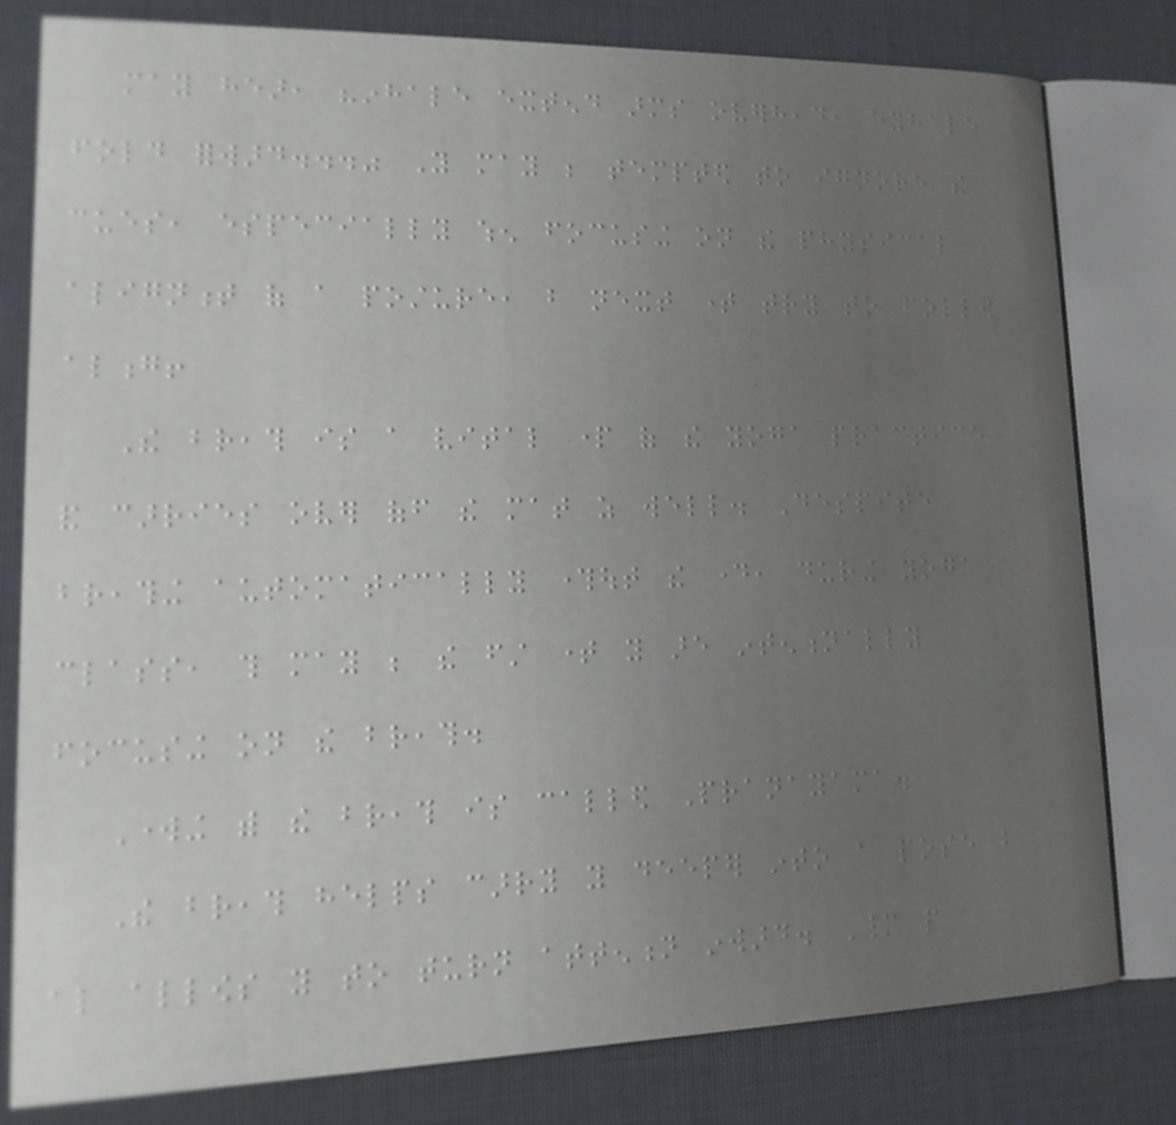may hear, "inhale extend arms overhead, exhale
fold forward..." You may be tempted to ignore the
cues, especially when focusing on the physical
alignment of a posture, but next time try to follow
along!
The breath is a vital part of the yoga practice
and carries over off the mat as well. Despite
breathing automatically throughout the day, during yoga
class, this may be the first time you are intentionally
focusing on the breath.
Working with the breath is called Pranayama.
The breath helps carry you deeper into a pose but
also allows you to turn attention inward. Many people
